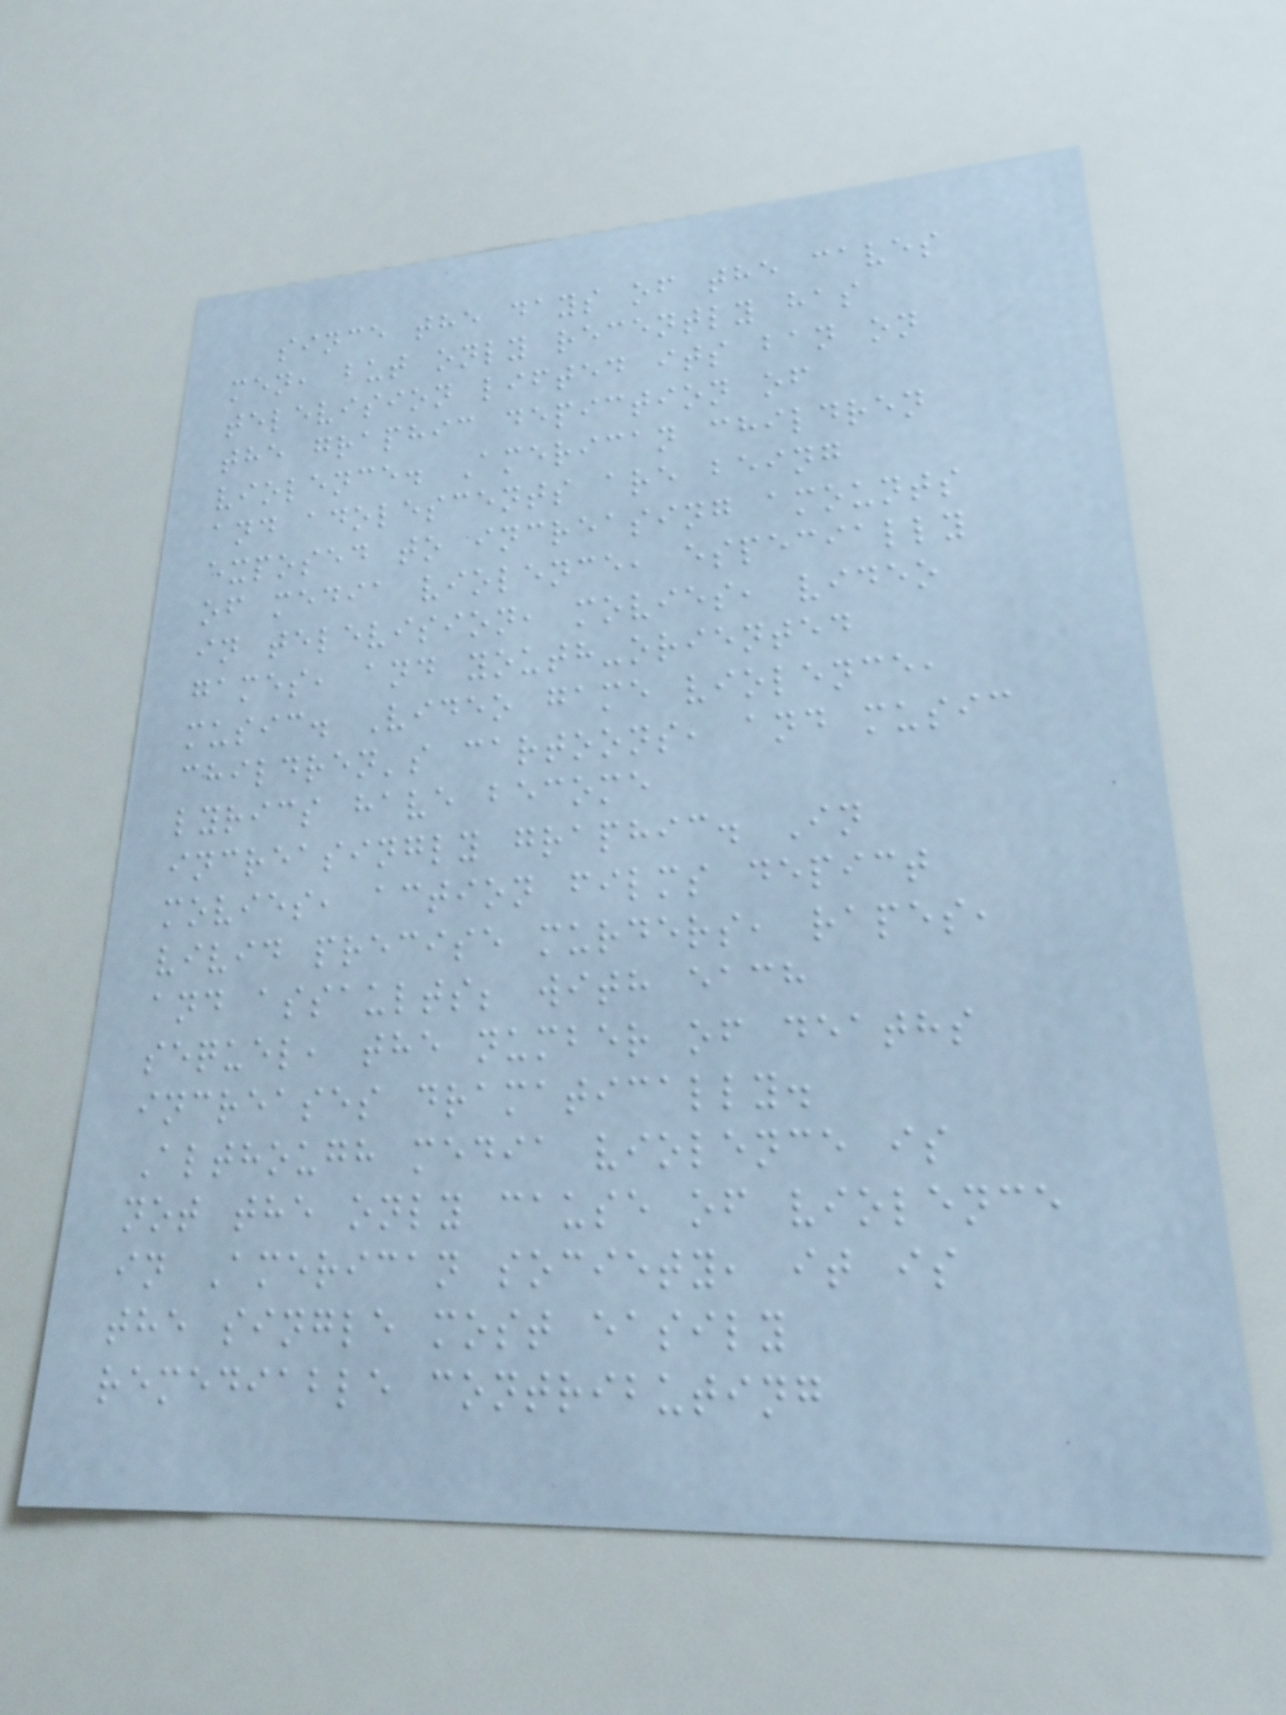since the days of the caves
men, but only recently has
television lifted its ban on
the graphic depiction of
violence. American children
and adolescents are being
exposed to increasing amounts
of media violence, especially
in television, movies, video
games, and youth-oriented
music. Video game violence,
children's cartoons, and music
lyrics have become
increasingly graphic. In
movies, action films depict
vivid precise murders, rapes,
and assaults; with each
sequel, the number of deaths
increases dramatically.
Although media violence is
not the only cause of violence
in American society, it is
the single most easily
remediable contributing
